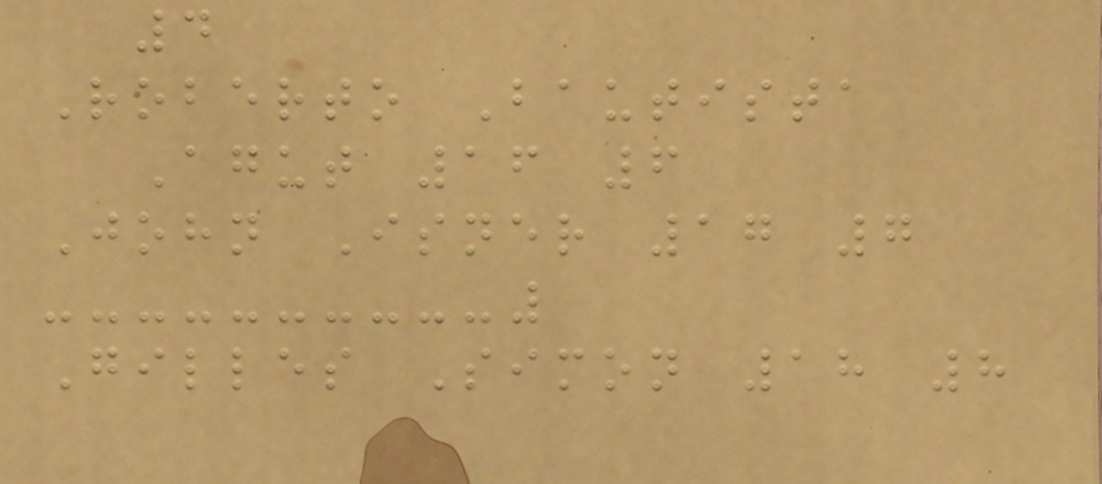4
Roberto Bautista
Agut 16 6
John Isner 17 7
Gilles Simon 18 8
